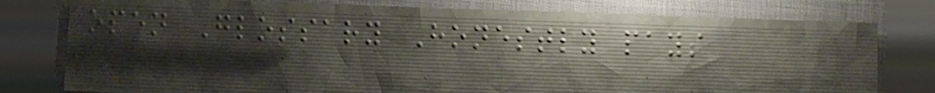open Glossary Honestly pays
